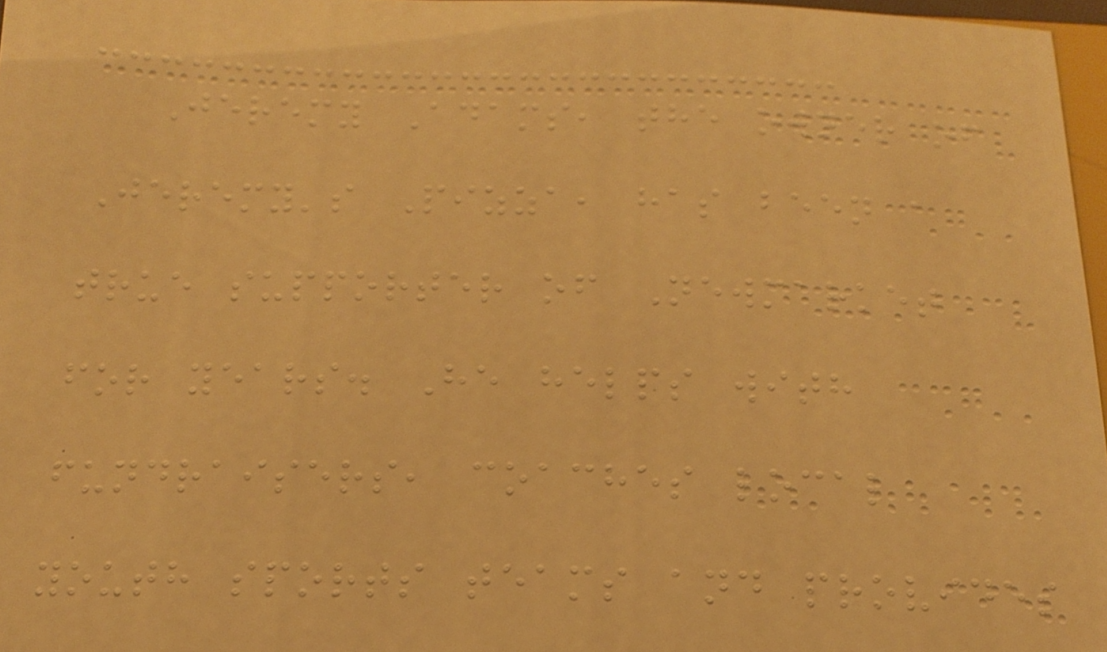Jeremy Adams, the owner of
Jeremy's Pizza, has been a
true supporter of Newmarket
for years. He helps with
fundraisers, coaches local
youth sports teams and provides
